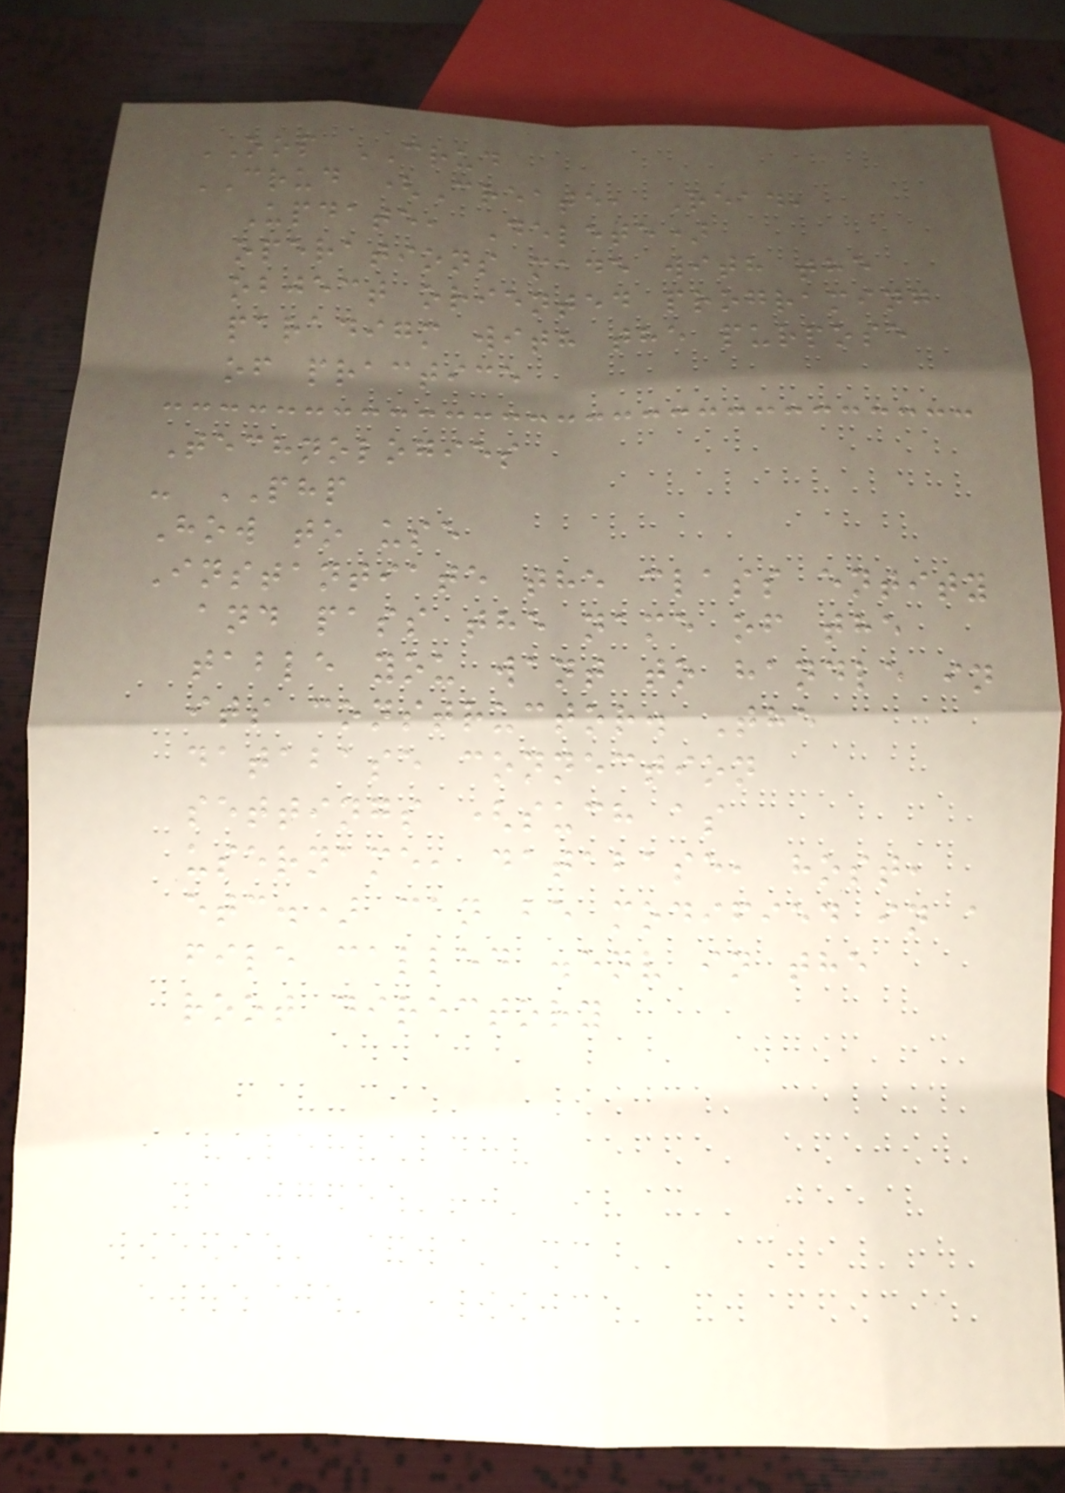OOP CRUD
CRUD (Create, Read,
Update, Delete)
operations made with the
object oriented programing
paradigm with the purpose
of practice
Technologies
- PHP
How to use
Instantiate the class entity
and pass the name of the
table you want to handle in
its constructor. The
database connection
settings (such as
username, database, host,
etc.) can be modified in a
file called .env in the
root directory
